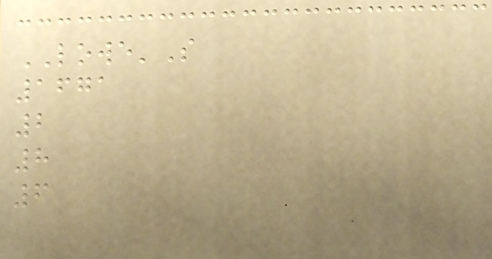LOWE'S
1671
2
8
6
